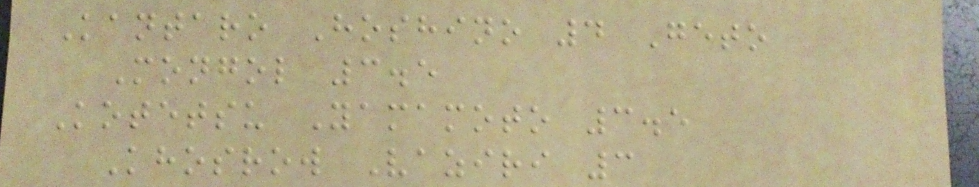Kantaro Hoshino 4 Geto
Mongol 3.5
Kotetsu Yamamoto 3.5
Khosrow Vaziri 3
